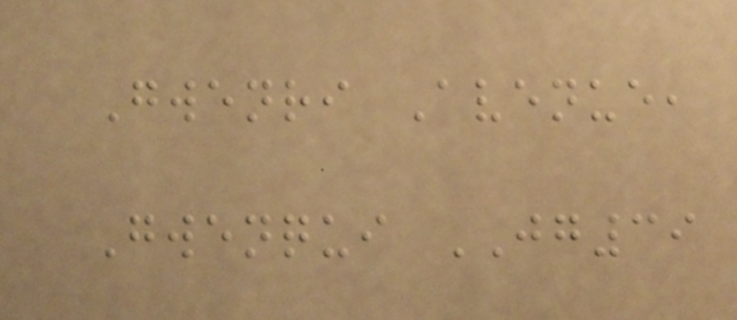Gwenri Avenue,
Gwenqui JG39
